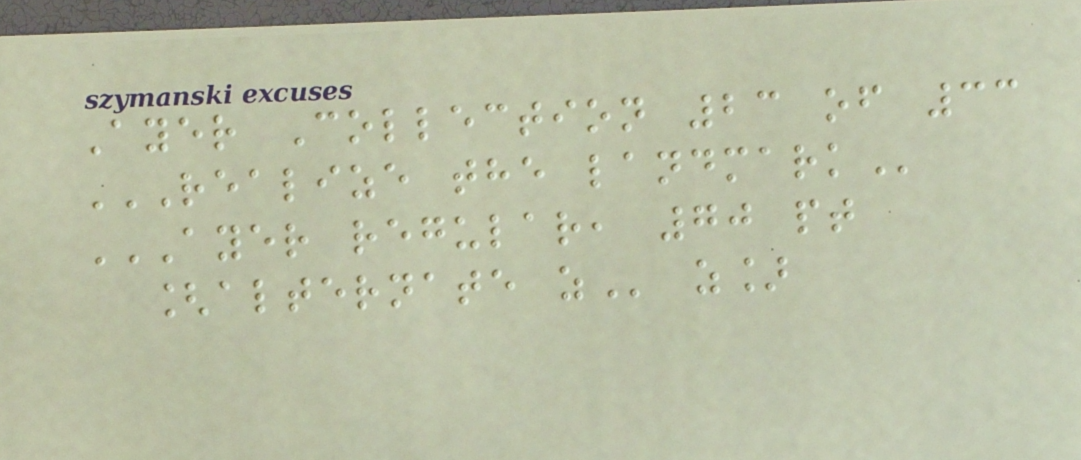Ayer Collection 23 of 33
REALIZE THE LANDMARK
AYER REGULAR, 70 PT
[ALTERNATE Z z]
